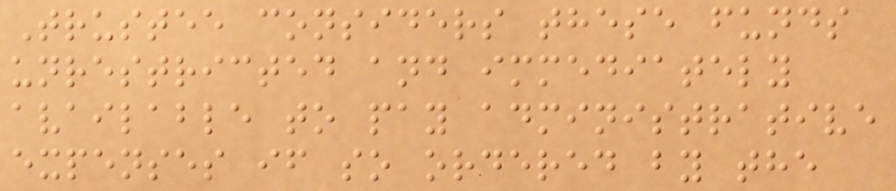Trustee considers these funds
unrestricted and immediately
available to pay administrative
expenses if so ordered by the
